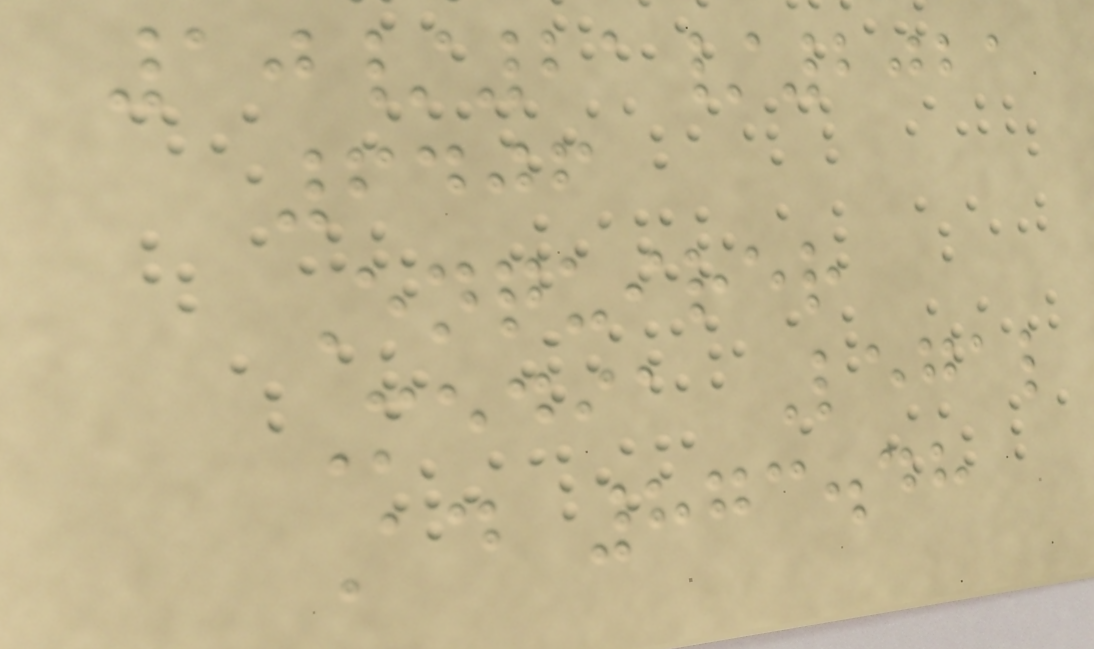10/21/2021
6406
Enquirer
Media Legal
Ad 873.48
